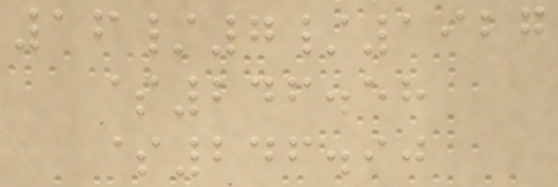16/7/1927
$246.58
$246.90
